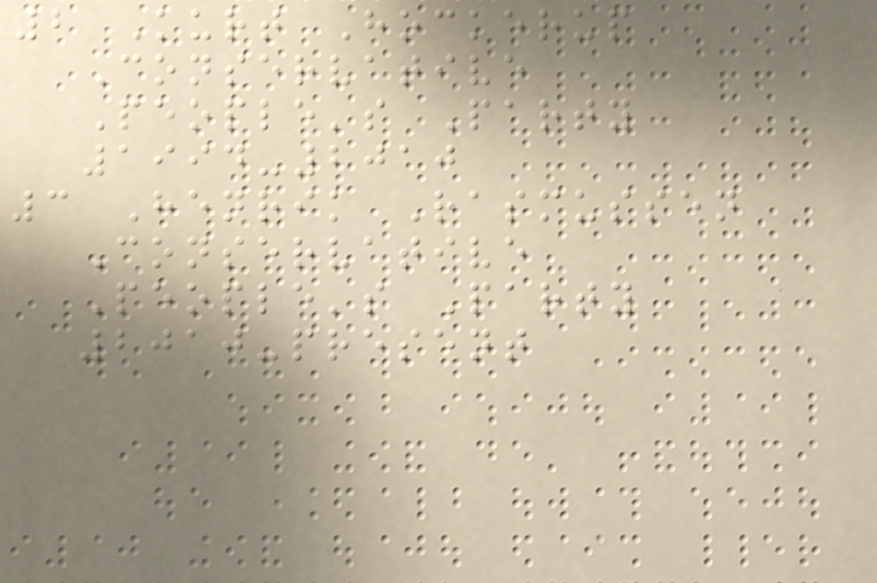2 Kurt Hockerup
Conservative
People's Party
1994-2010
3 Henrik Rasmussen
Conservative
People's Party
2010-present
